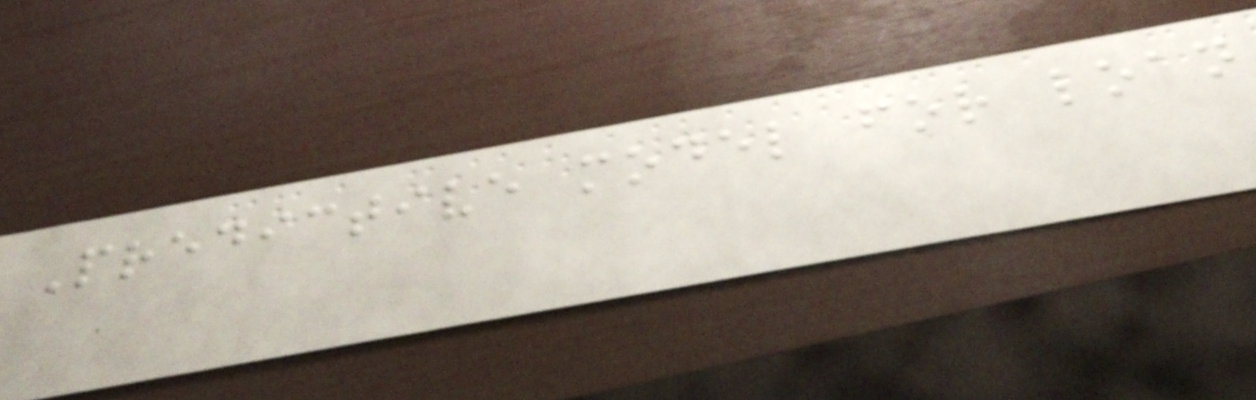Predictive model for loan
